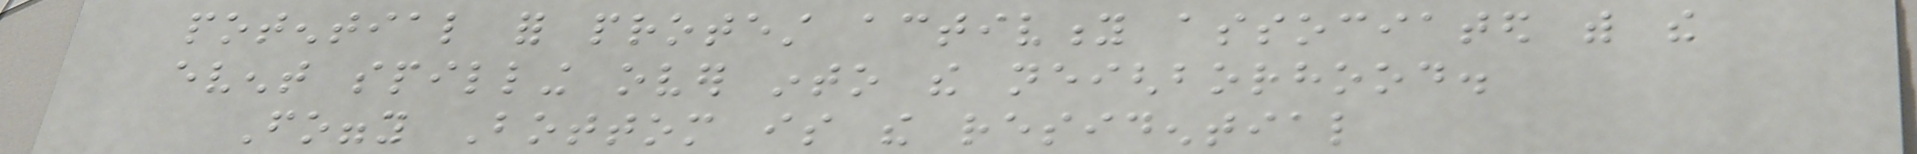potential for protest activity associated with the
event spilling over into the neighborhood.
Foggy Bottom is the residential
